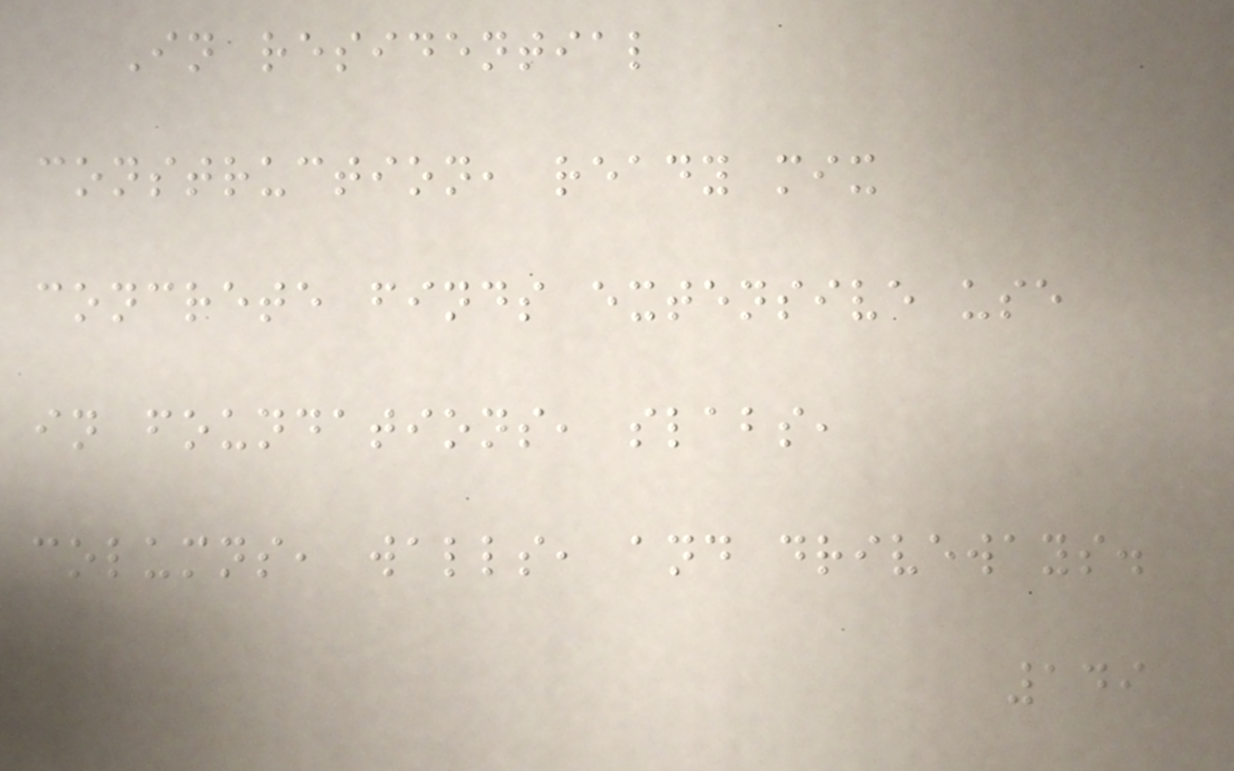In residential
construction, ready mix
concrete finds extensive use
in foundations, slabs,
columns, walls, and driveways.
149
